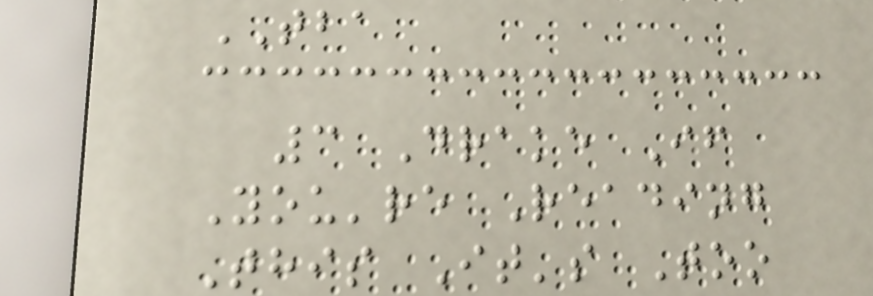TBA
3 Drake If
You're Reading
This It's Too
